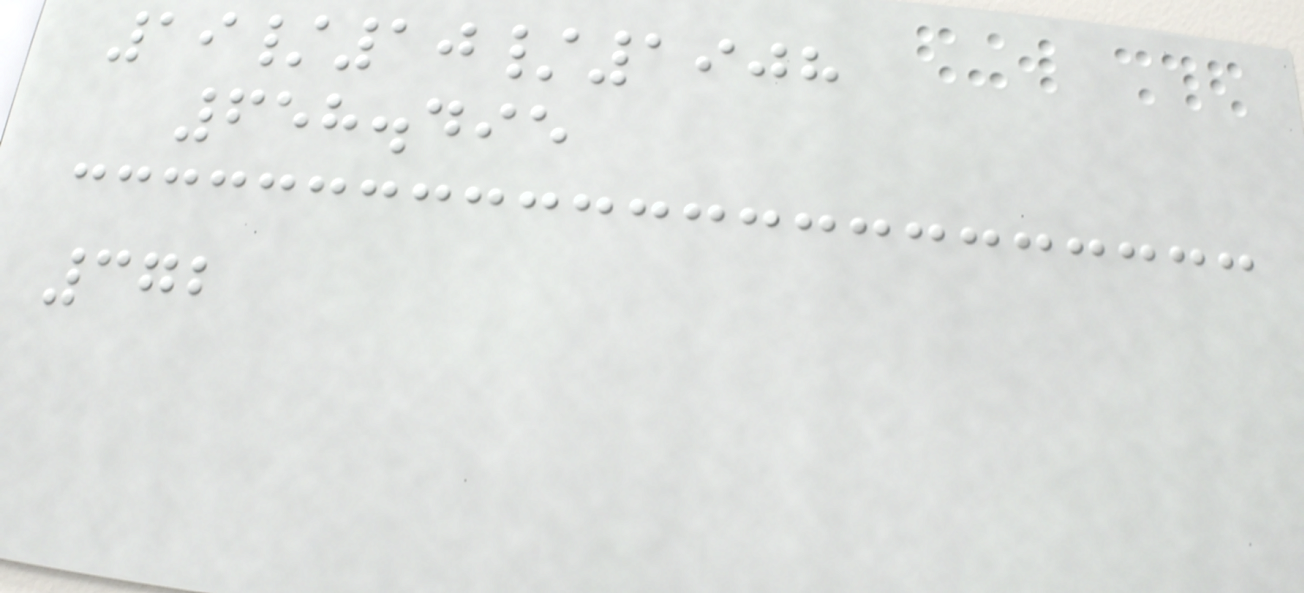19/10/1908
658.495
372
